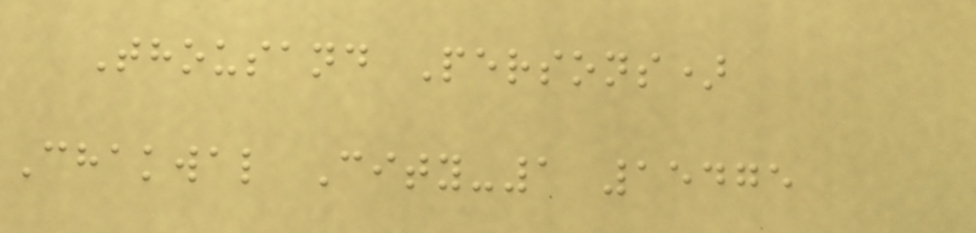Thousand Persons)
Chakwal City-1 15475
